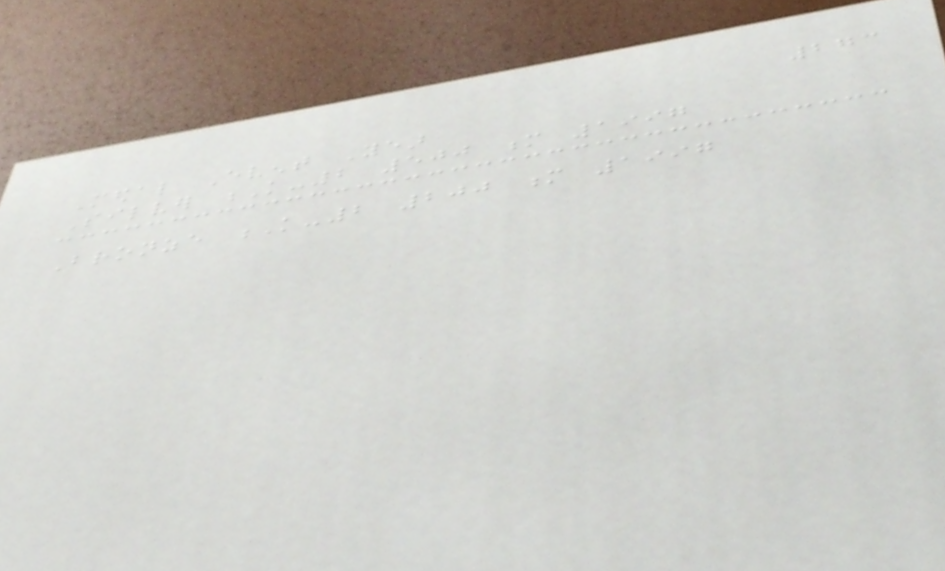273
Medal Event Year
Silver K-2 500 m 1997
Bronze K-2 200 m 1997
